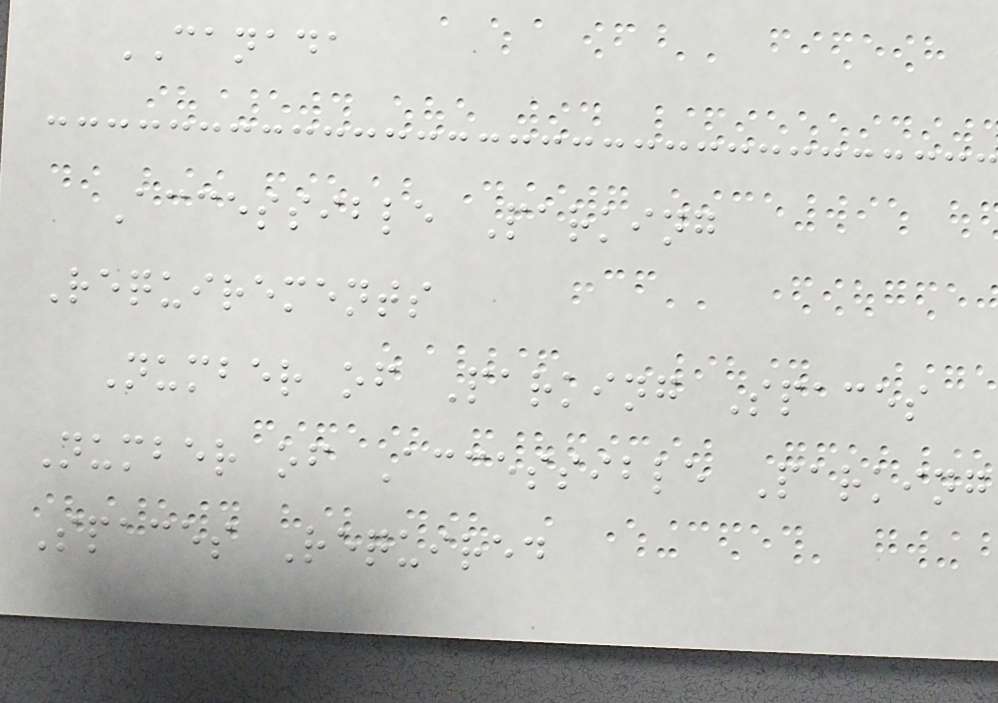CANADA
Accessible Parking
Requirements
Number of Parking Spaces
Number of Accessible Parking
Spaces Required
